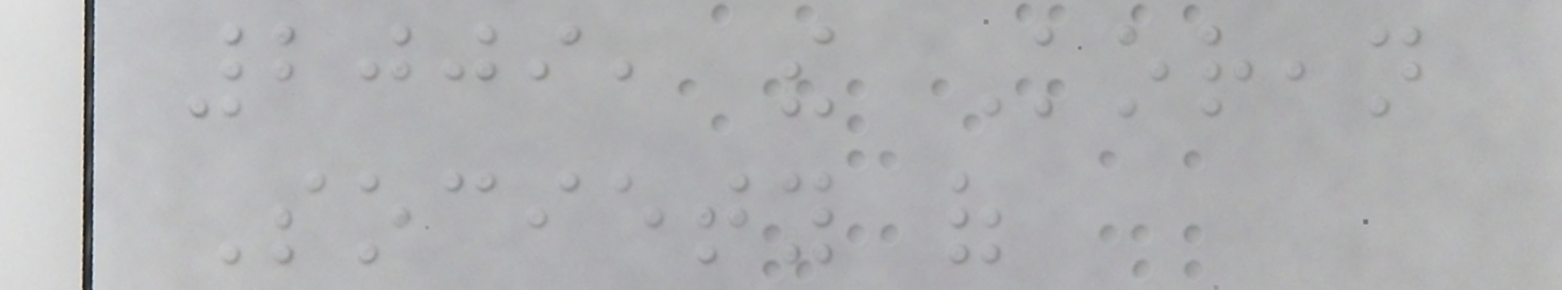2009, the Korean
Society of
